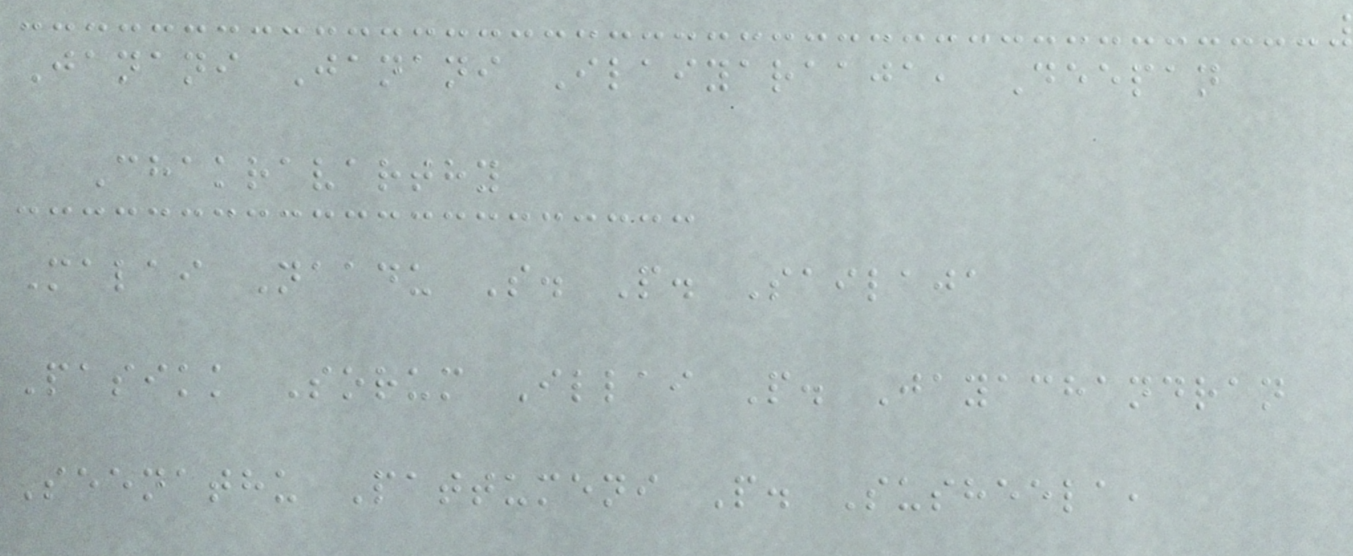Janani Janani Ilaiyaraaja, Deepan
Chakravarthy
Malai Naadu S. P. Sailaja
Pasikk Sorum Illai P. Jayachandran
Seenathu Pattumeni P. Susheela,
